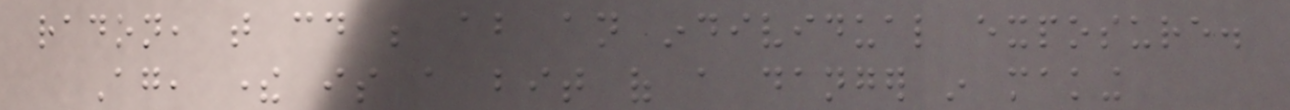radon, that could be about an individual exposure.
Again, there is a bit of a danger in making
